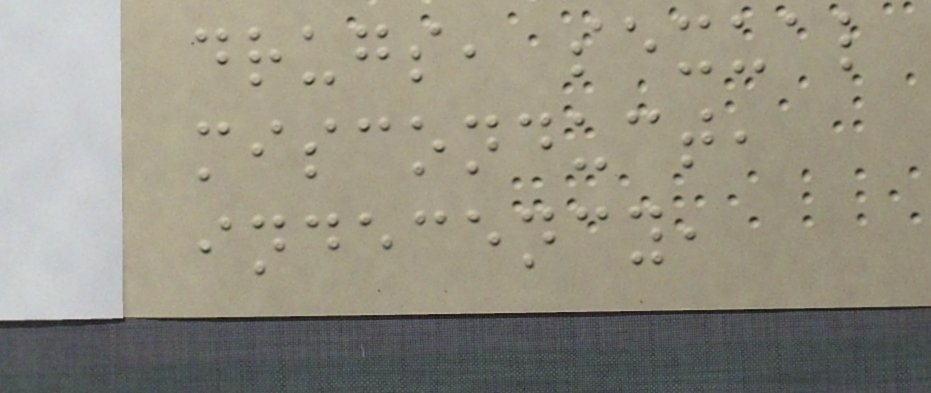drugs, sexual
misconduct,
indecency,
